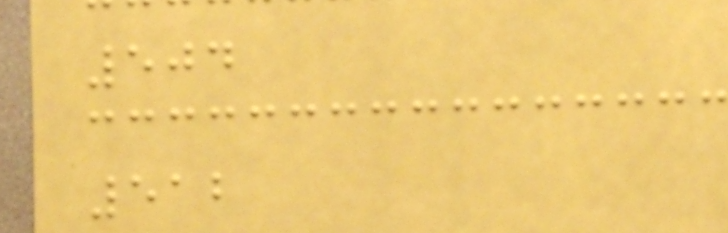504
512
